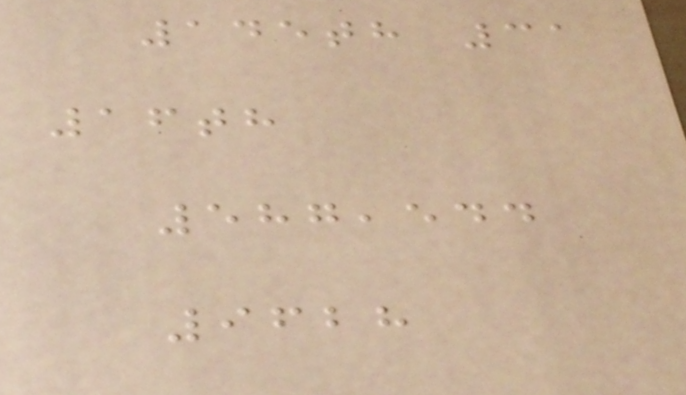145th 31
16th
587,544
9628
